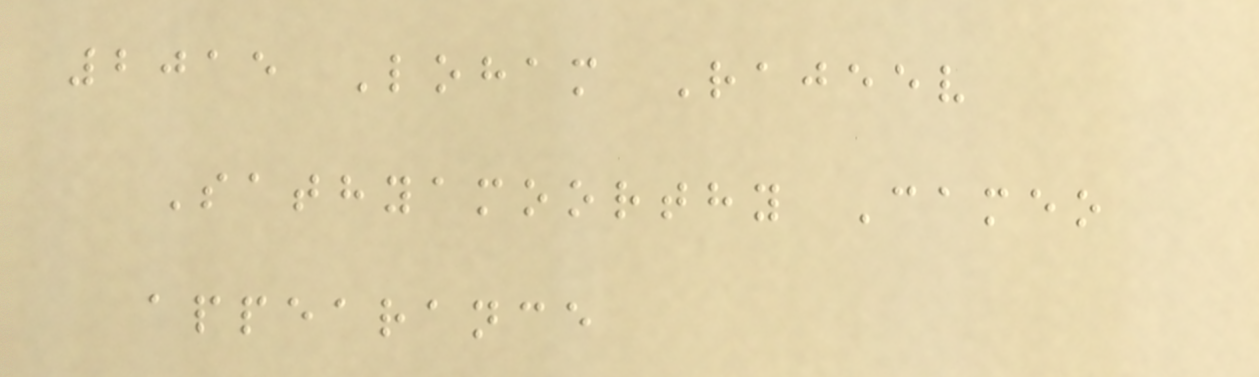2015 Loham Rajeev
Sathyamoorthy Cameo
appearance
